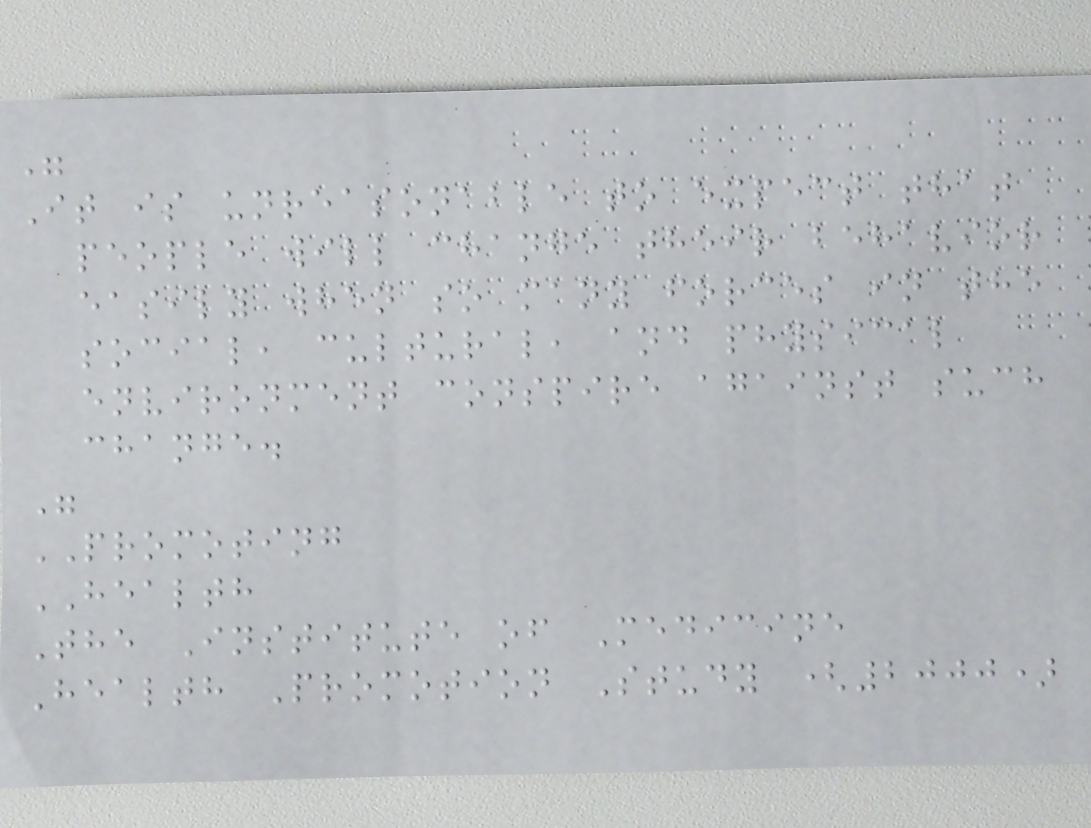"
It is unreasonable to expect that
people will change their behavior
easily when so many forces in the
social, cultural, and physical
environment conspire against such
change.
"
PROMOTING
HEALTH
The Institute of Medicine
Health Promotion Study (2000)
